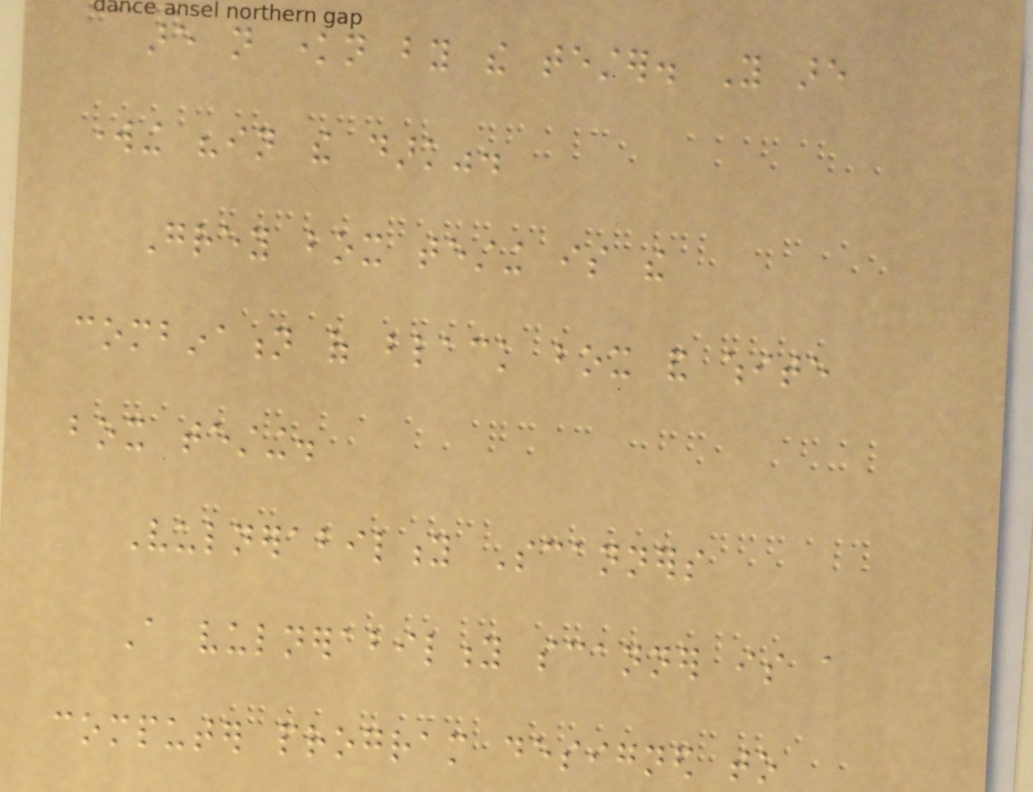are not known by the tester. You are
working "in the dark".
Grey box testing is the
combination of black box and white
box testing.
Vulnerability Scanners
A vulnerability scanner is a
computer program designed to
